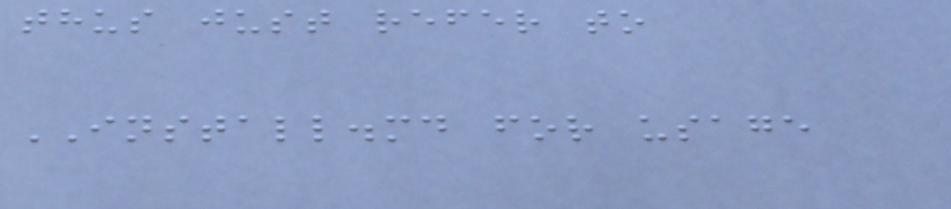thus just refer to
INSTALL.md for usage
